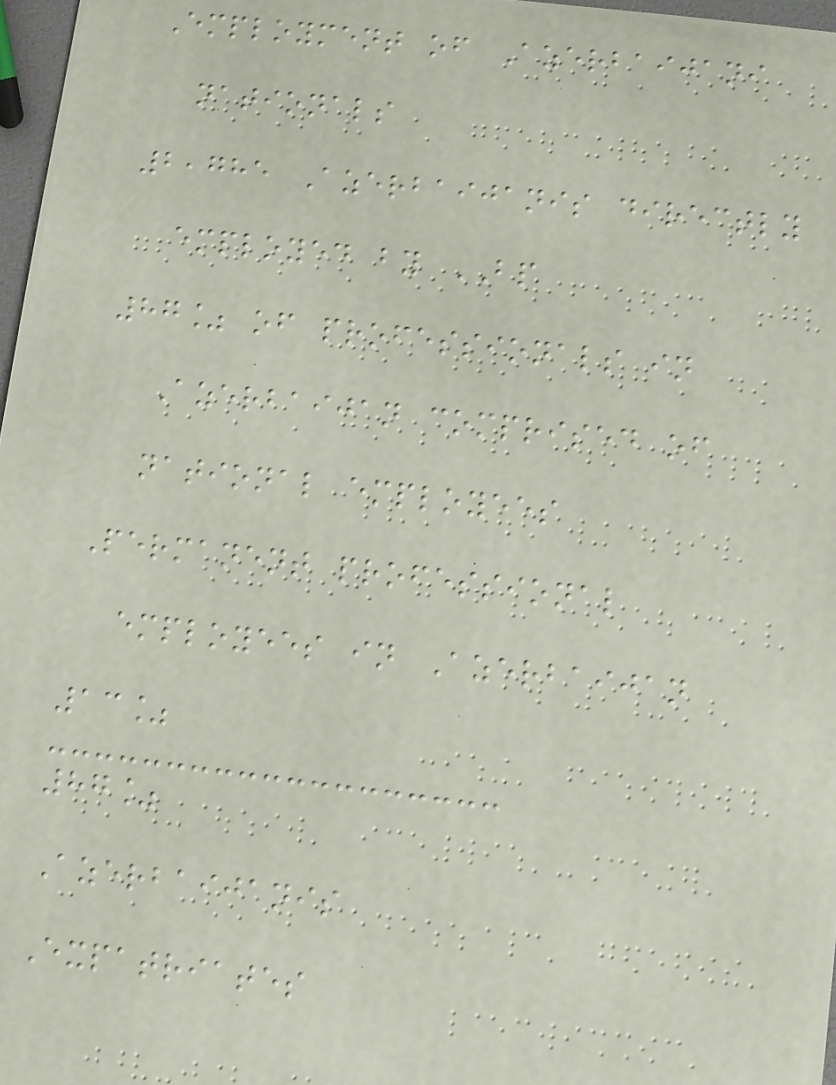Employment of Azerbaijani
nationals
2,785 Azerbaijanis directly
employed by BP
87% of professionals in
Azerbaijan comprised of
national employees
Permanent professional
employees in Azerbaijan
13%
87%
Azerbaijanis
Expatriates
